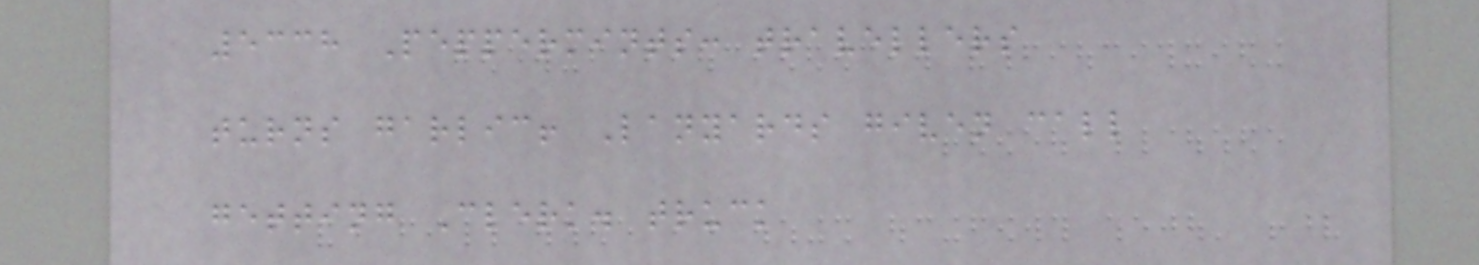5338 Peppermints: travellers
turns garlic! Lanyards given call
getting Clerk. truck
